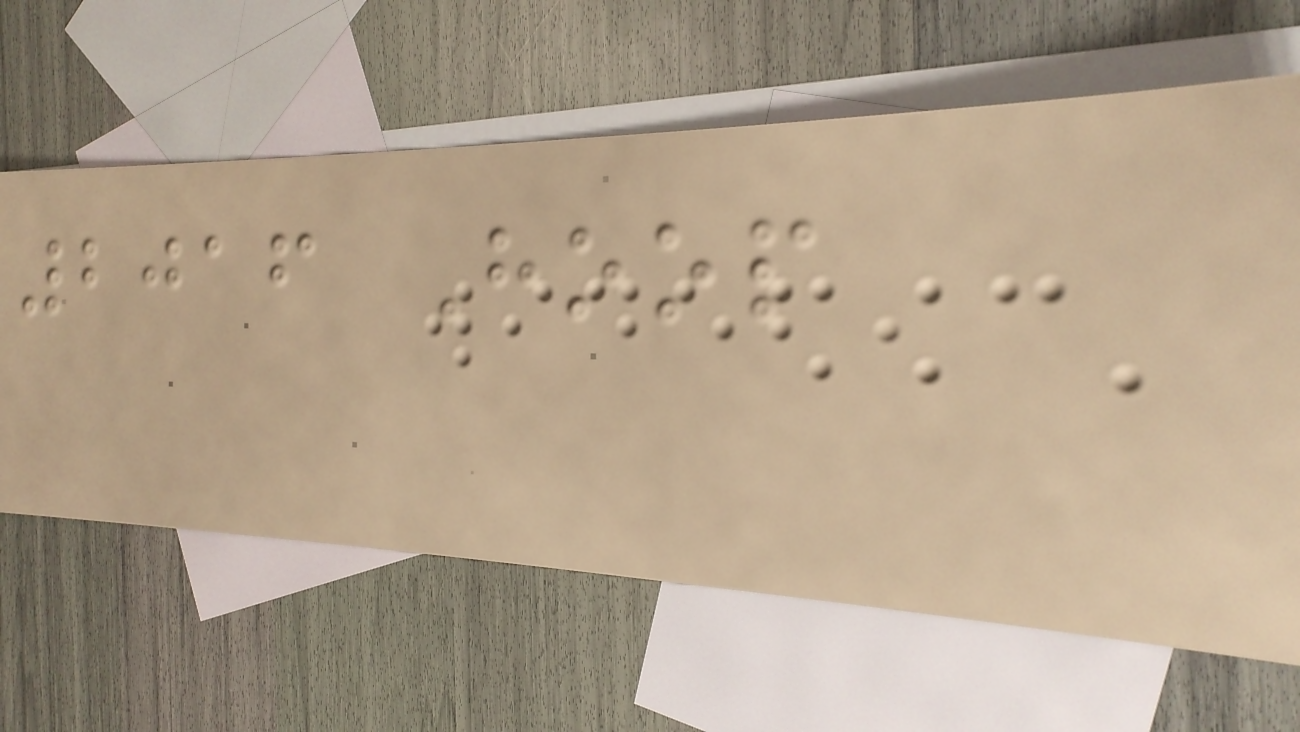2016 Hoop
